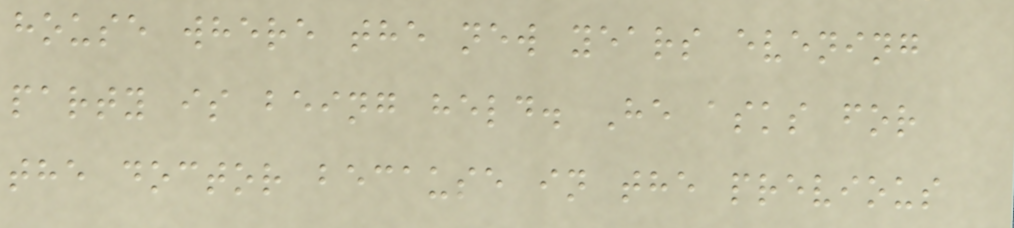house where the new years evening
party is being held. He asks for
the doctor because in the previous
